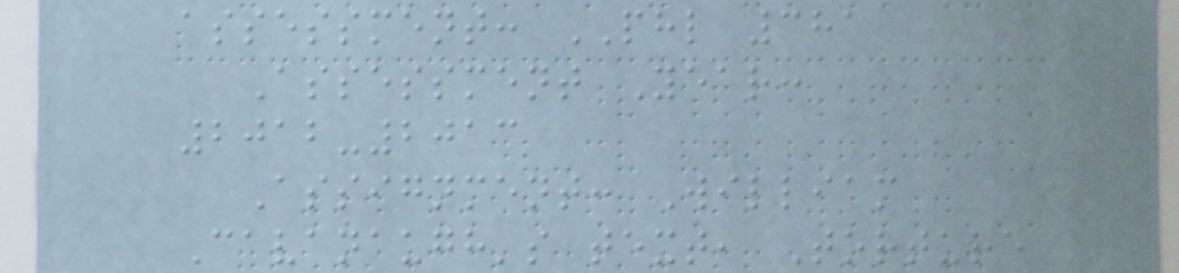assessment: PHL 381
Assessment Year:
2012-2013
Assignment: William
Cavanaugh's text, Torture
